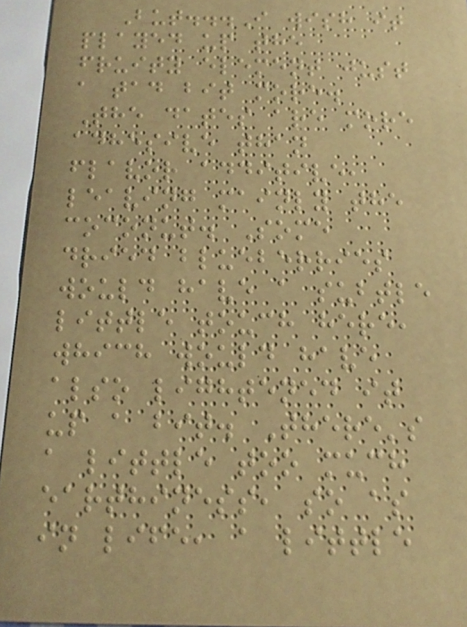But...I wish it
played up the
fruity element just
a tad bit more.
The dates are more
adhesive than
flavor additive,
leaving mainly the
coconut. Some
dried blueberries
would have a subtle
little touch here,
which would have
also lightened it
up a bit. There's
a little too much
earthiness, so as
in life, a little
